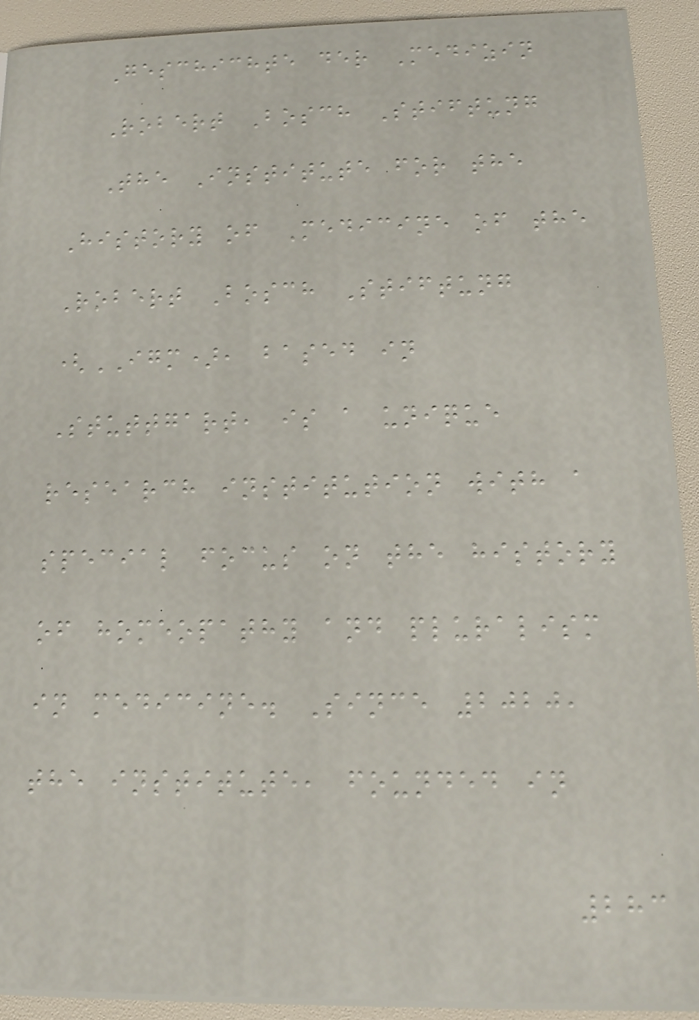Geschichte der Medizin
Robert Bosch Stiftung
The Institute for the
History of Medicine of the
Robert Bosch Stiftung
(IGM), based in
Stuttgart, is a unique
research institution with a
special focus on the history
of homeopathy and pluralism
in medicine. Since 2020,
the institute, founded in
283
